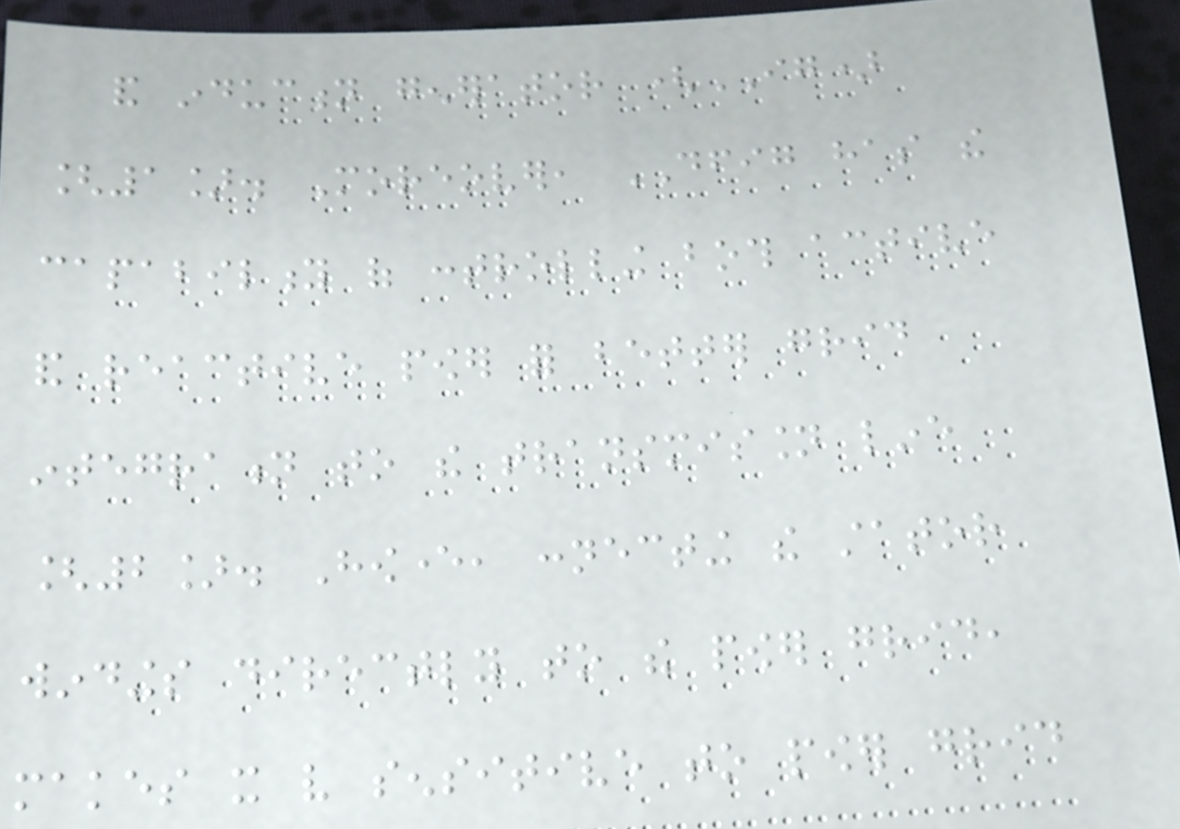and induction generator (IG)
[1]. Moreover, DFIG has the
capability of controlling both active
and reactive power for better grid
integration to the transmission line
[2]. However, connecting the stator
windings directly to the power grid,
makes it very sensitive to power grid
